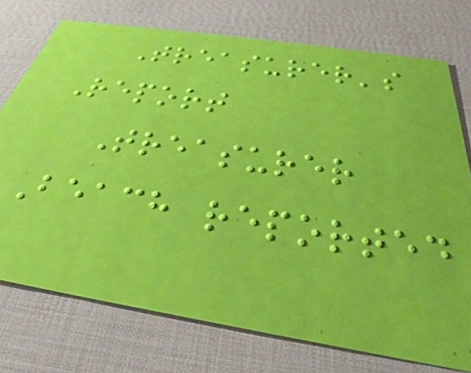Treasurer's
Report
Treasurer
Beach reported
